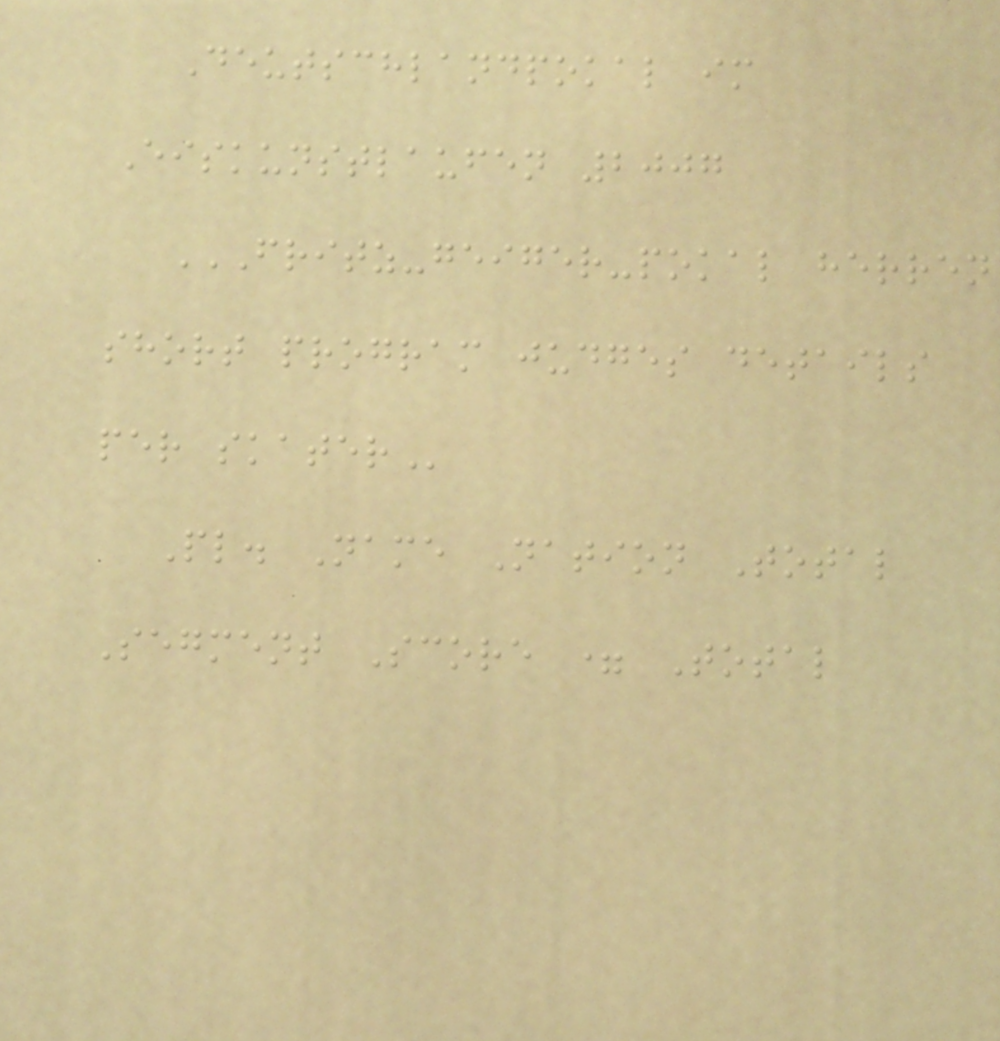Deutschlandpokal im
Eiskunstlaufen 2007
FRITZ-GEIGER-POKAL HERREN
SHORT PROGRAM JUDGES DETAILS
PER SKATER
Pl. Name Nation Total
Segment Score = Total
